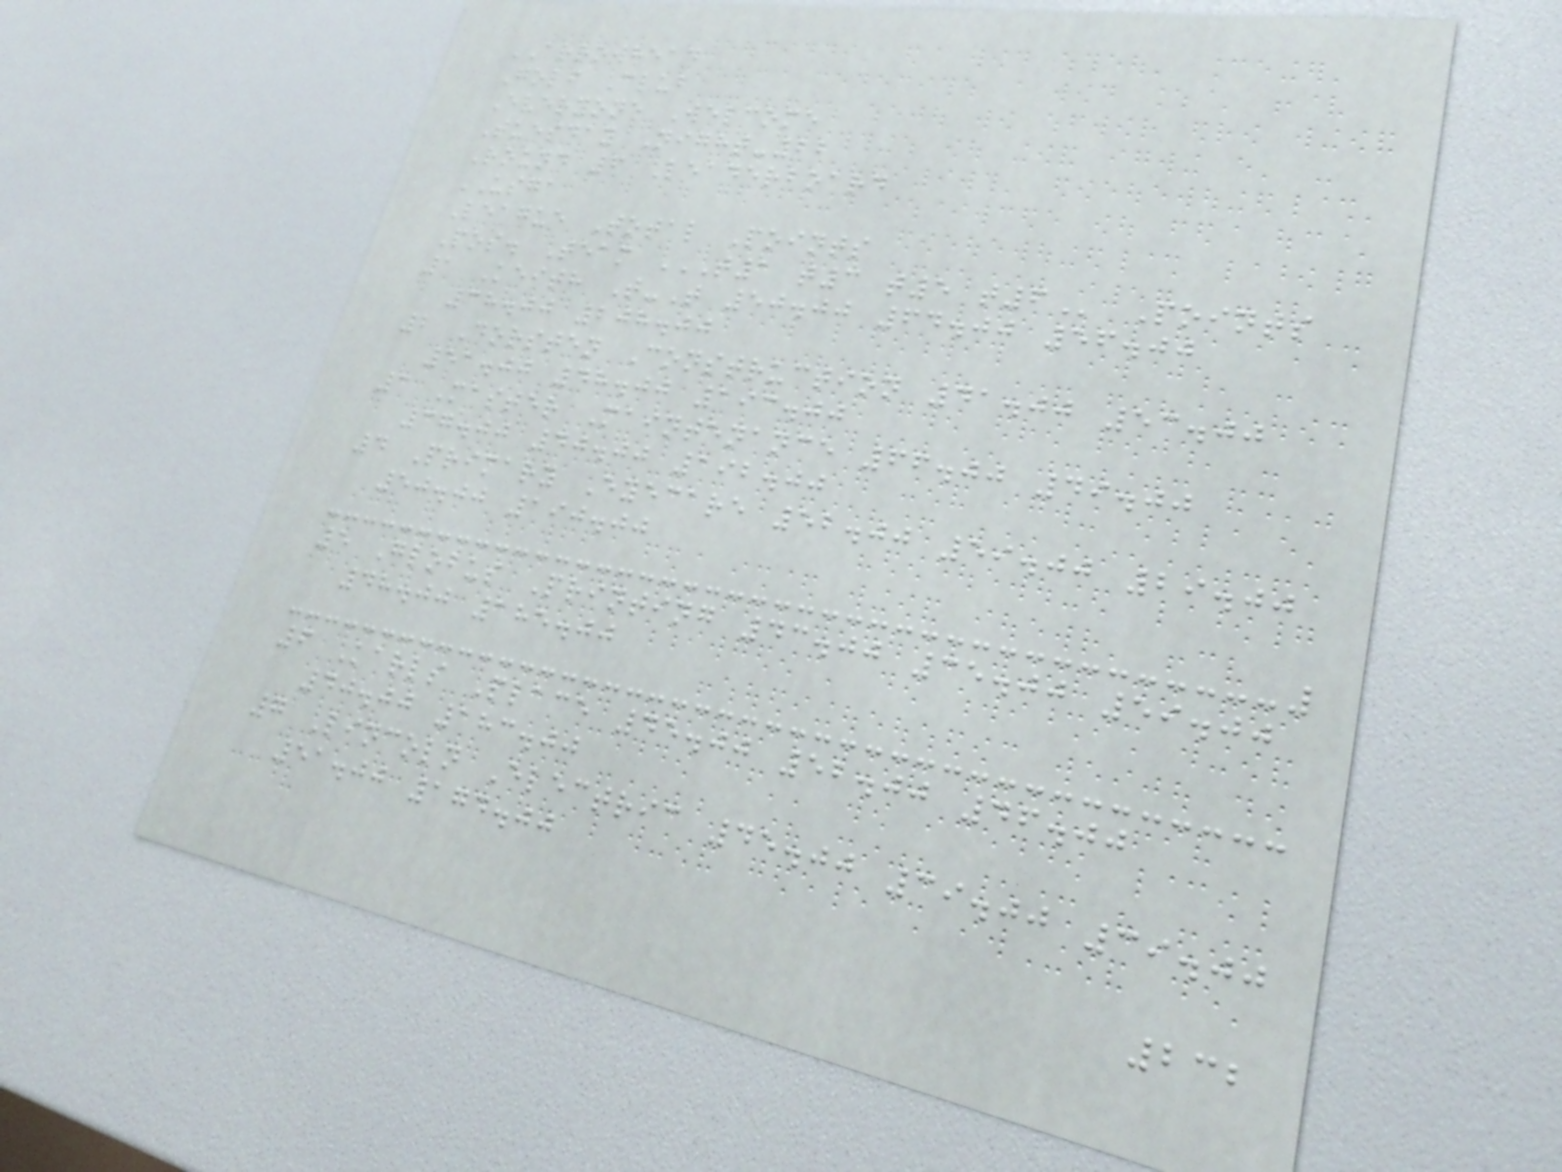ARROWHEAD
Golf Club
Everyone Welcome
Tuesday Night-22
Round 6 Leaderboard
USGA
League Total Points
Pos. Team T1 T3 T5 T6 Points
1 Keith T-T 50.00 64.00 56.00
38.00 208.00
2 Dorsten Construction 41.00 53.00
51.00 48.00 193.00
3 Master Maintenance 66.00 49.00
37.00 40.00 192.00
4 Primary Eyecare 52.00 59.00 29.00
50.00 190.00
5 Globus Printing 43.00 35.00 59.00
48.00 185.00
6 Karls Place 45.00 52.00 46.00
40.00 183.00
7 Lincoln Electric 45.00 39.00 39.00
51.00 174.00
232
